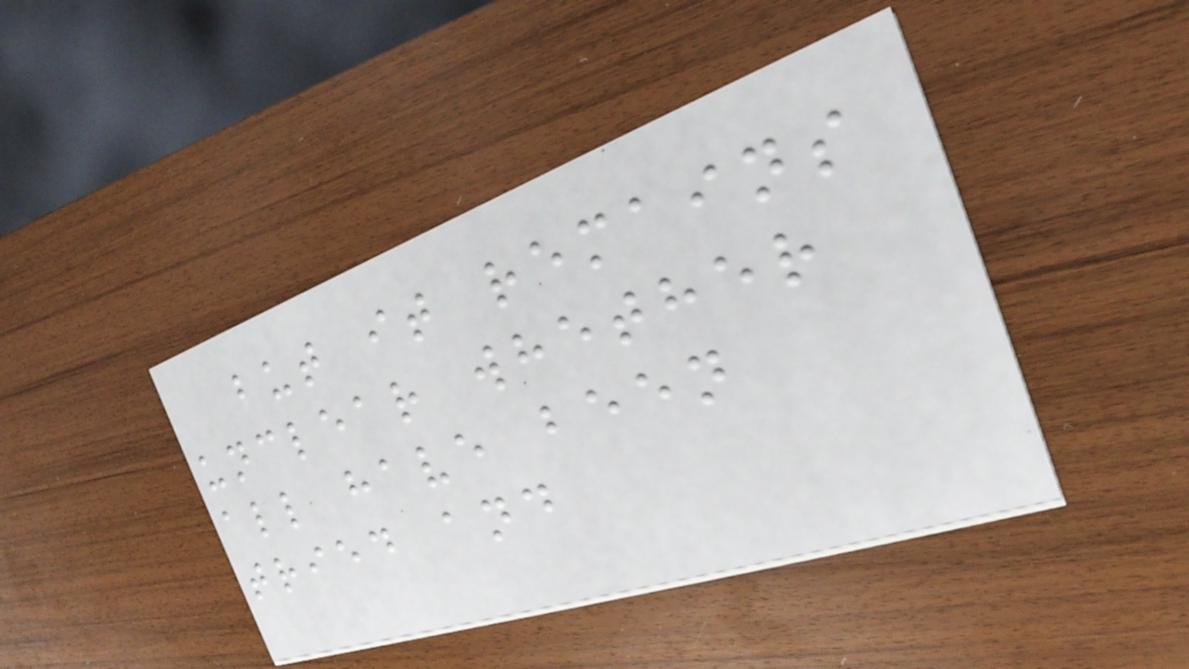but it remains
unclear whether
all have been
tried and
